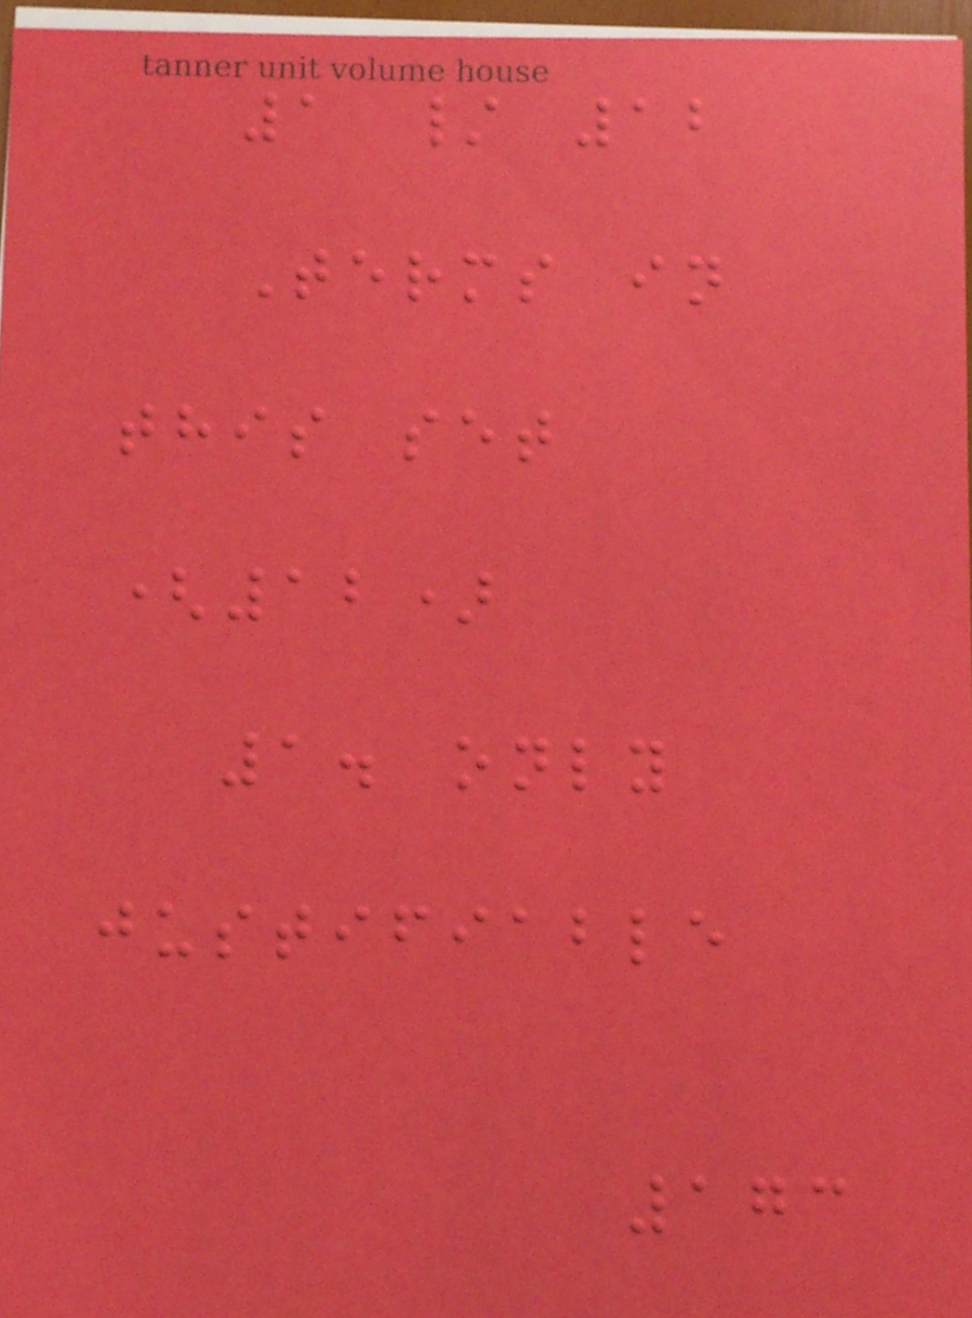1 / 12
Terms in
this set
(12)
1. only
justifiable
173
